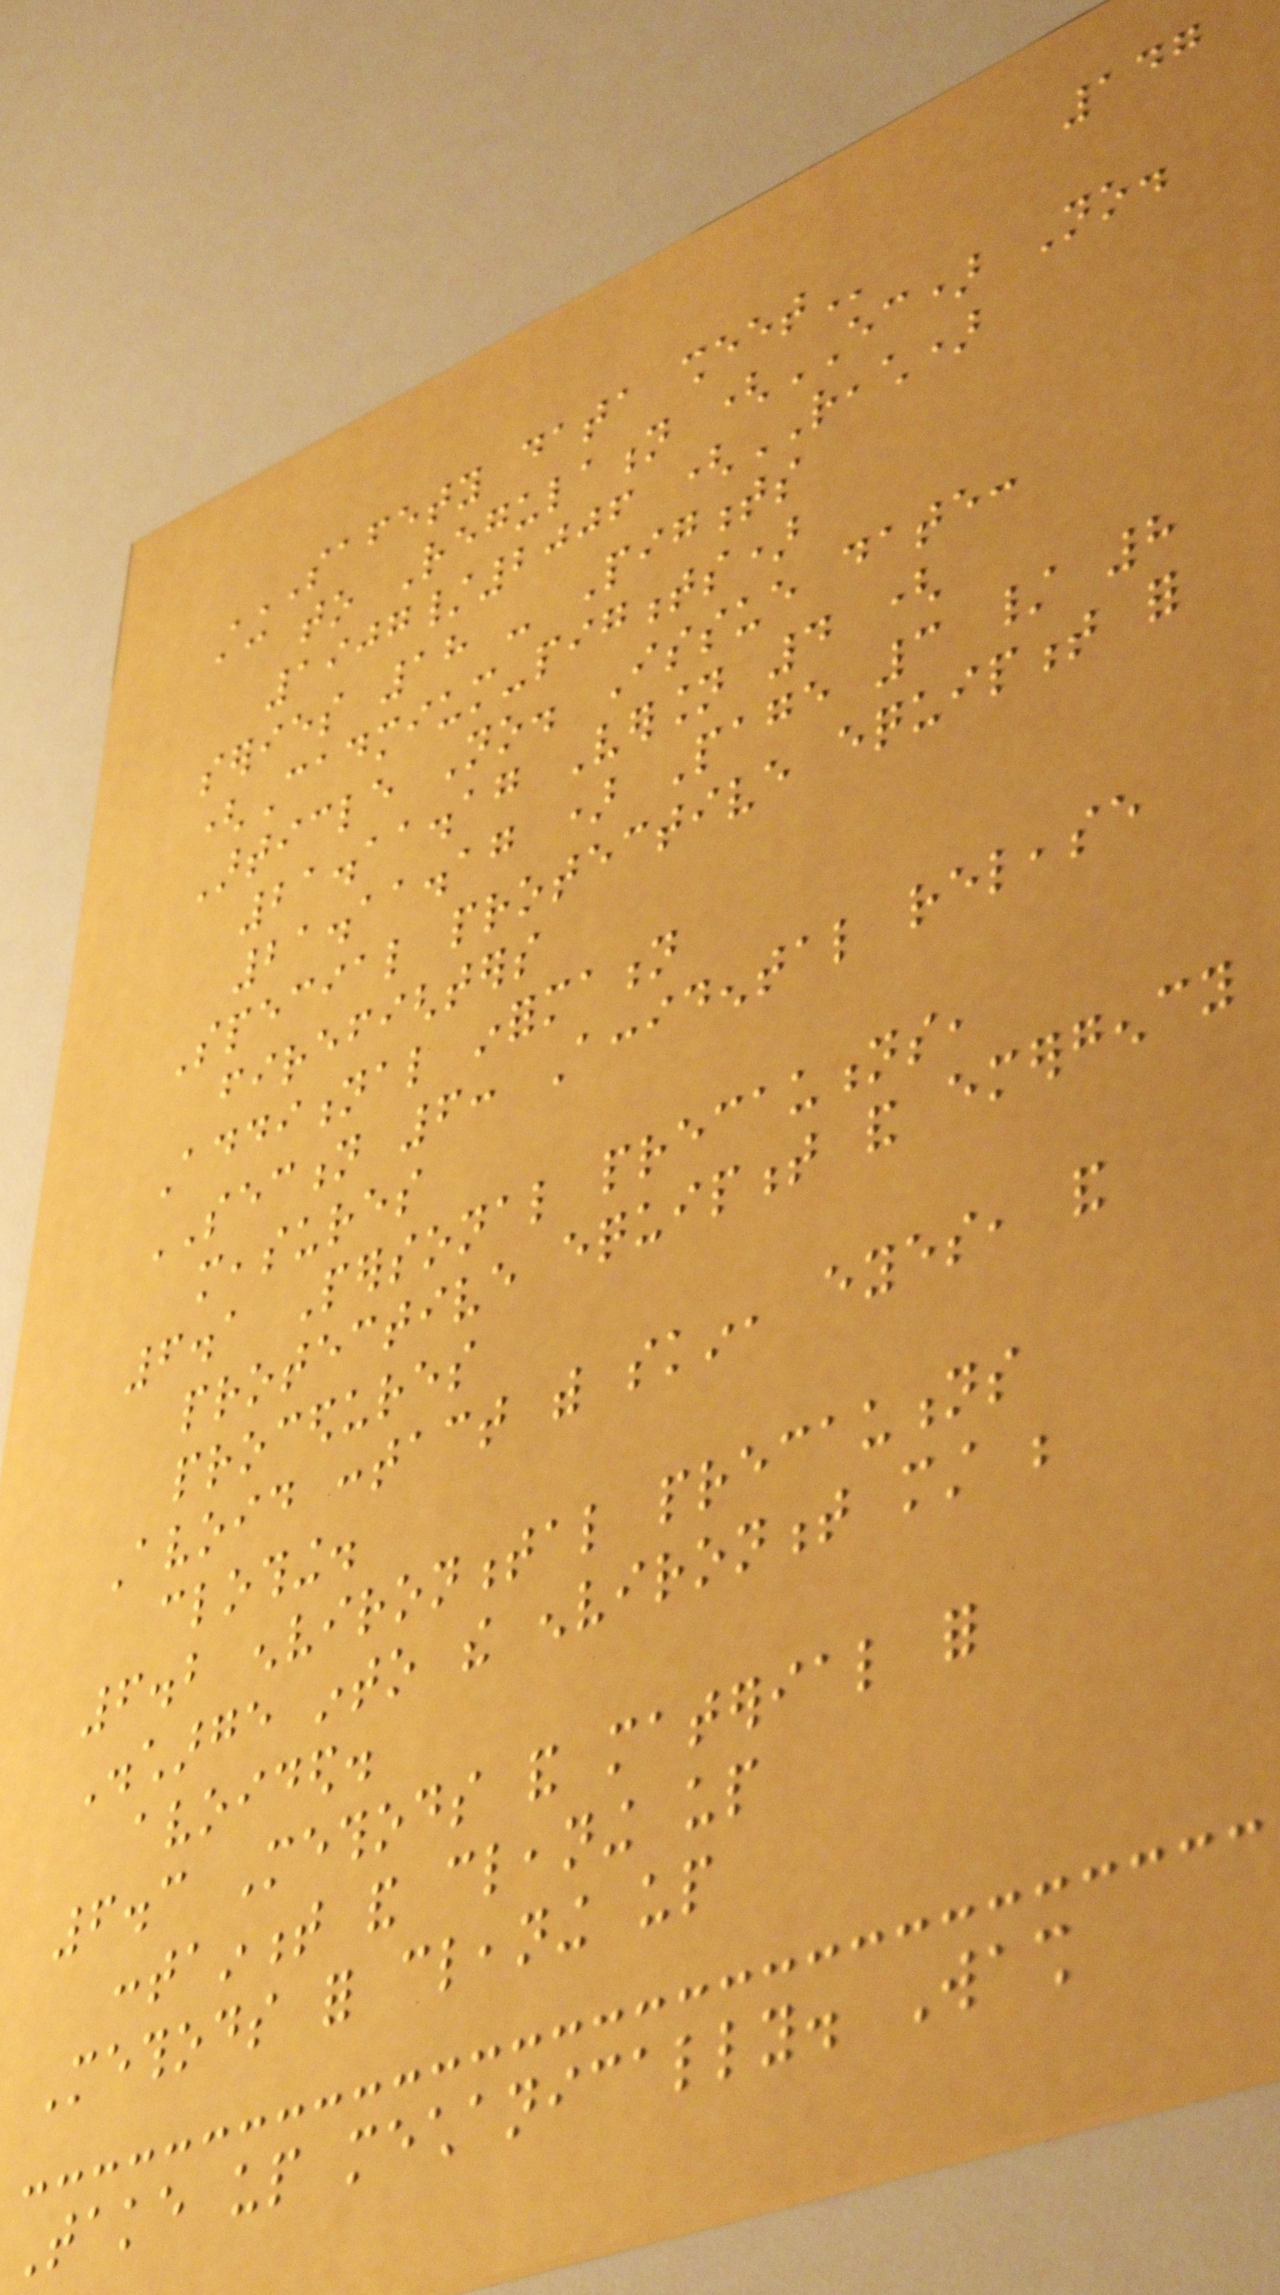147
SAFETY DATA SHEET
according to Regulation (EC) No.
1907/2006 (REACH)
series 18 - Pigments
(Cadmium-pigments)
Article No. Issue date:
21.11.17 Version 4 (
21.11.17 ) Page 3 / 8
Special protective equipment for
firefighters
Additional information
SECTION 6: Accidental release
measures
6.1 Personal precautions,
protective equipment and emergency
procedures
Avoid contact with skin, eyes, and
clothing.
6.2 environmental precautions
Discharge into the environment must be
avoided.
6.3 Methods and material for
containment and cleaning up
Methods for cleaning up
Take up mechanically. Wash
